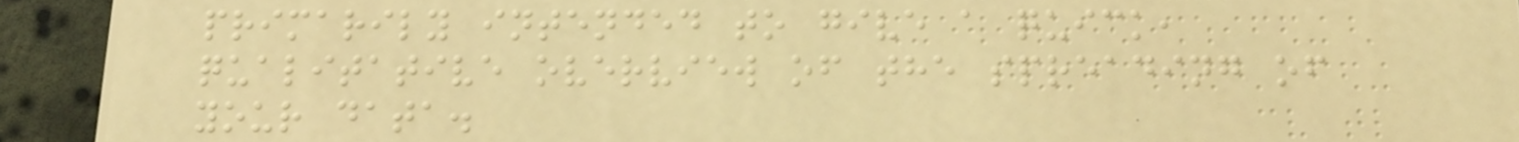primarily intended to give a quick,
qualitative overview of the spreading of
your data.
